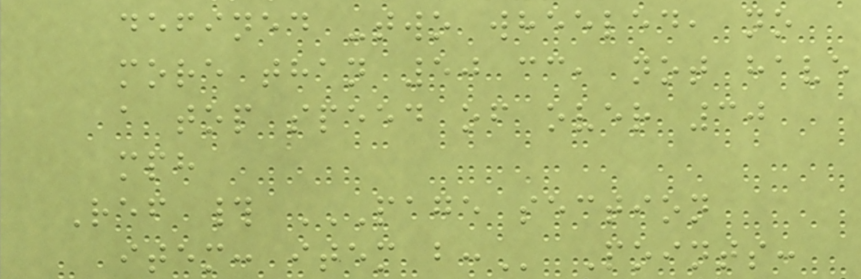defined -two wheeled, no
more than 50 cc, not have
a top speed of over 30
mph
Ref # PAGE SECTION
ITEM: ITEM B: Points:
